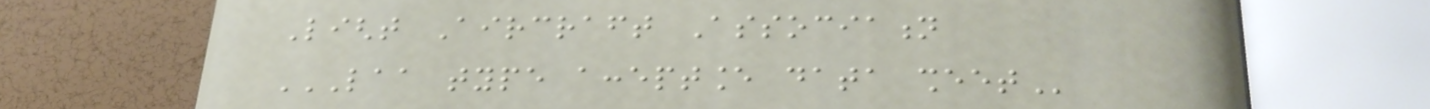Light Aircraft Association
LAA TYPE ACCEPTANCE DATA SHEET
